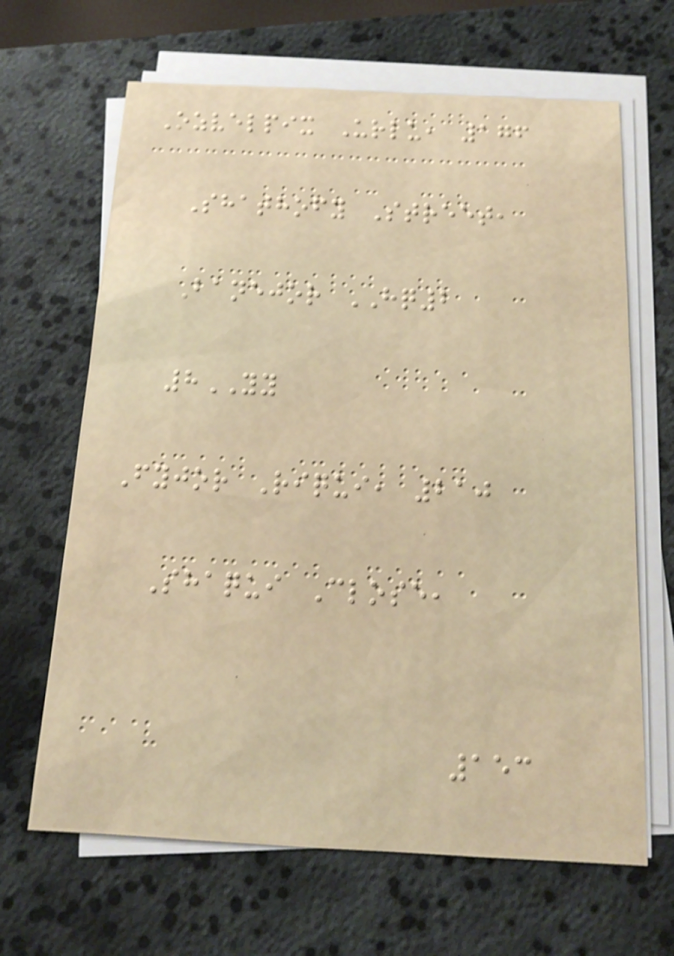Ozvelpix Urlu, 176
Shathofy Street,
Banejor HQ2
8YY
Fyjor Riqui, 210
Shaqui Close,
153
